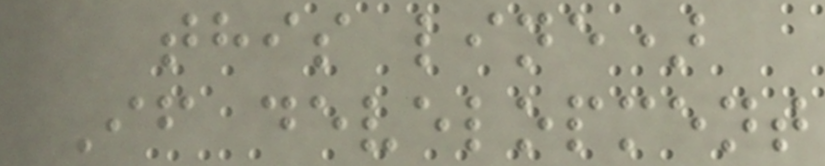this line)
If development
